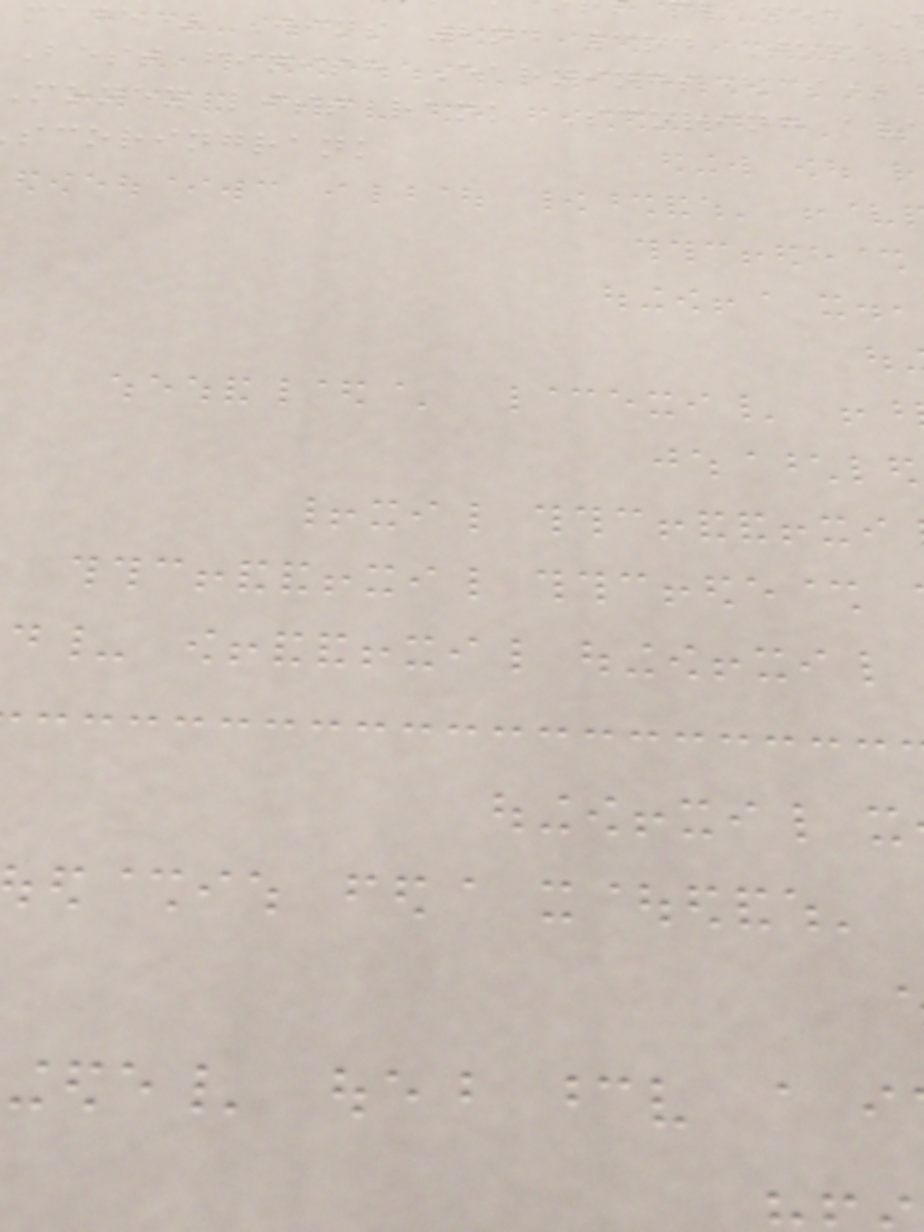made* Wins 2nd 3rd Top
Best finish Earnings($)
money list rank Scoring av
scoringrank
